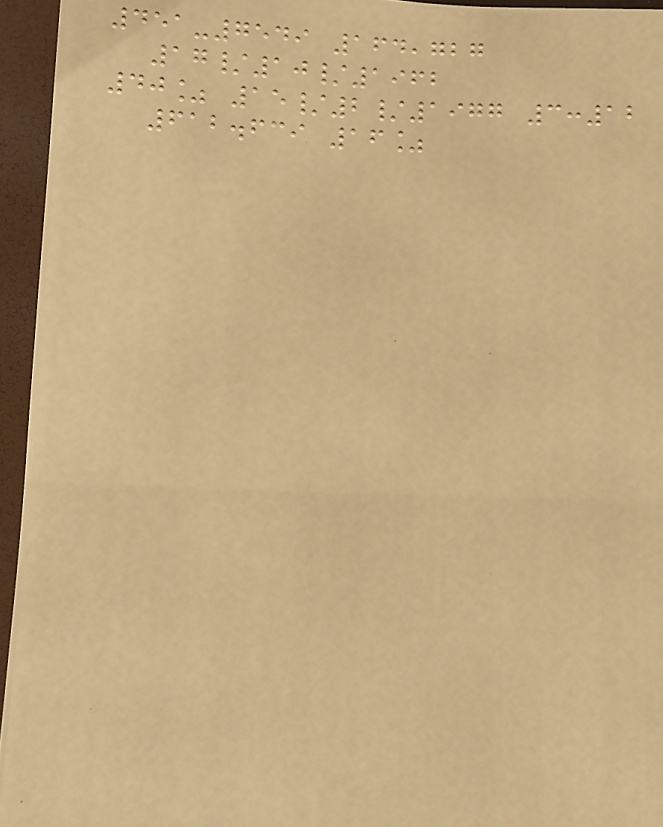451-7549 164,727
17/10/1962
40% 15/2/1977 3:12
612.639 16%
